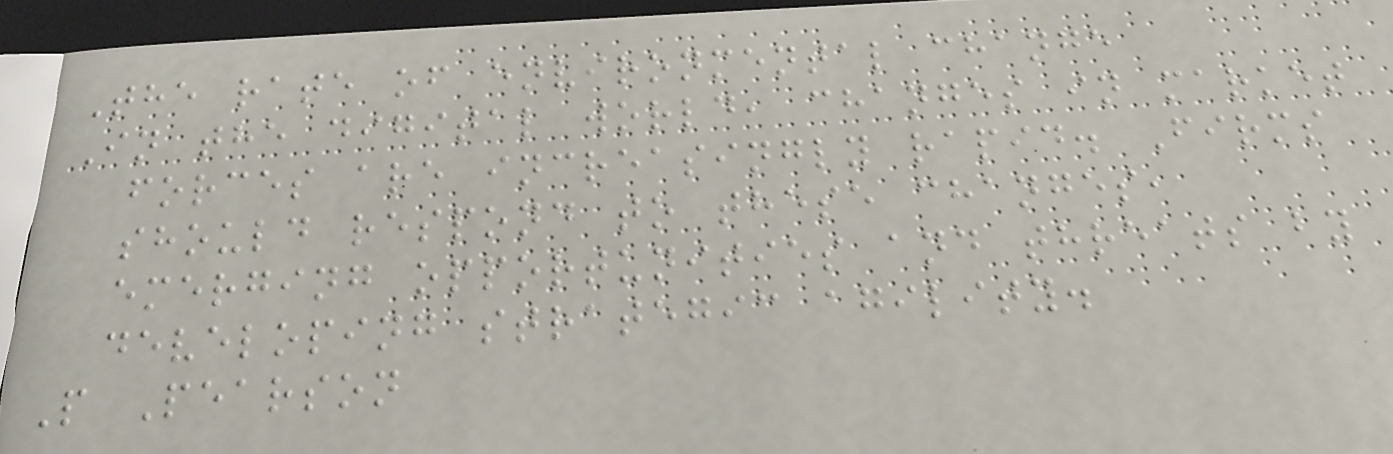The rate of environmental change
In the digital world, changes in market
forces are increasingly rapid. Firms
should respond to these changes,
emerging opportunities and threats by
developing strategic agility.
P Pearson
